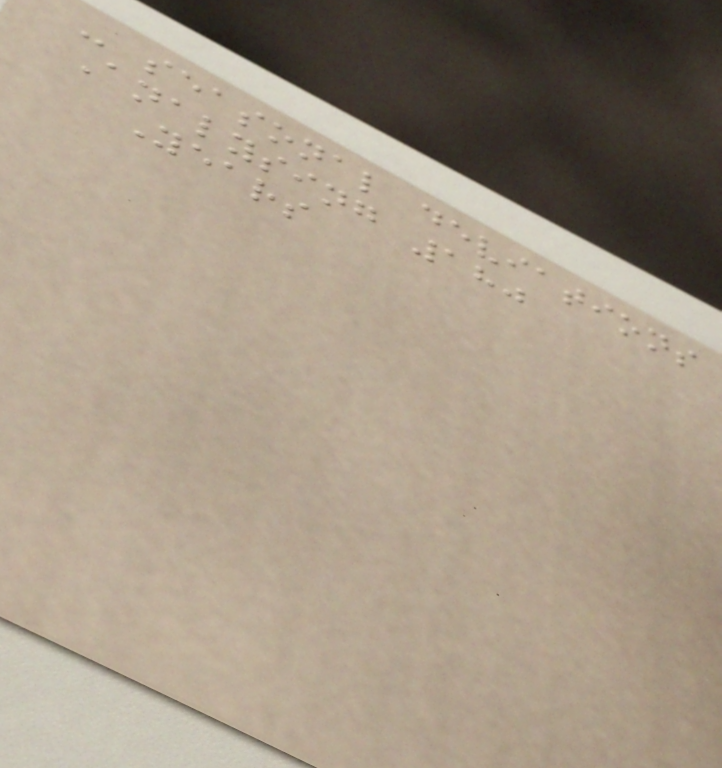- seasonal deviations
Analysing 180
Years
